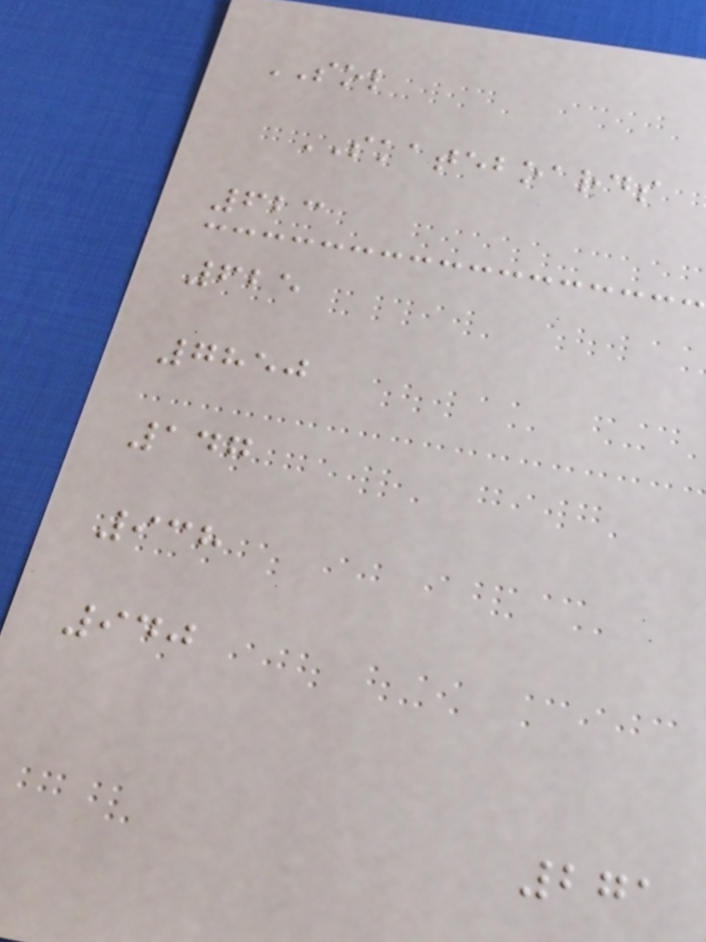SOL
SKATEBOARDS
623
625
7850
147
938
940
271
